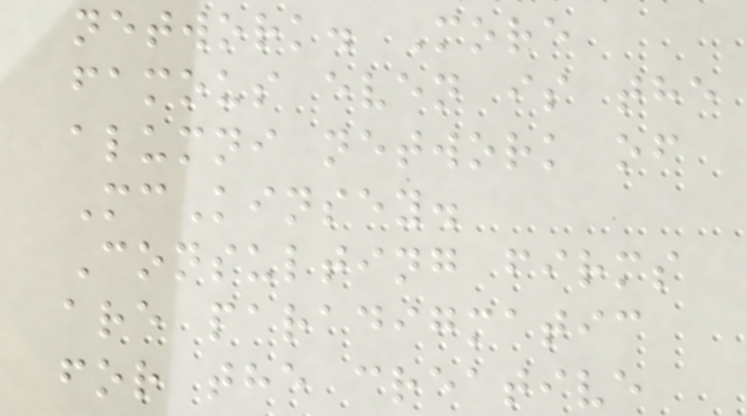network. More
famous even is the
alumni network of
McKinsey.
Consulting firms
are paradigmatic
for the creative
